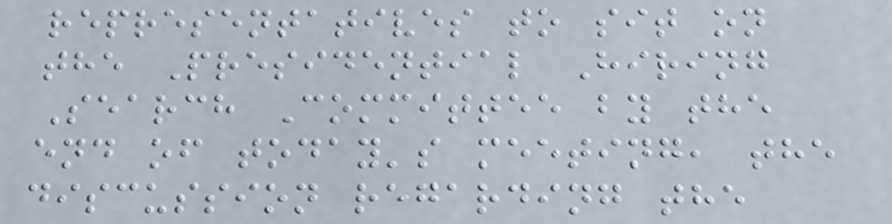representatives to sit on
the Presidential Hiring
Search Committee by the
end of today's meeting, the
discussion regarding the
